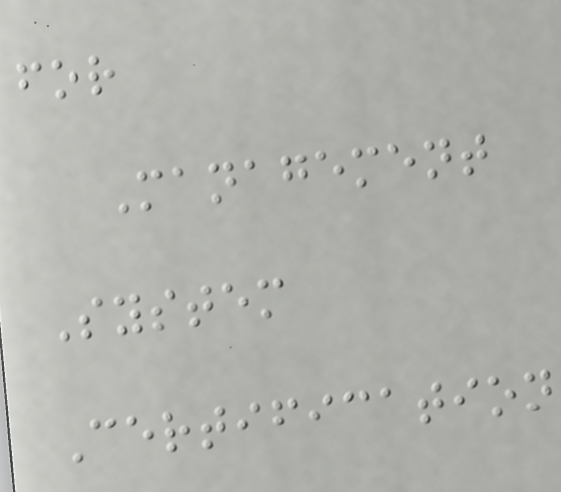for
Management
System
Certification
